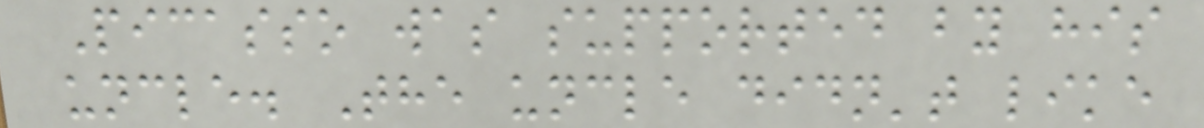Picasso was supported by his
uncle. The uncle didn't like
